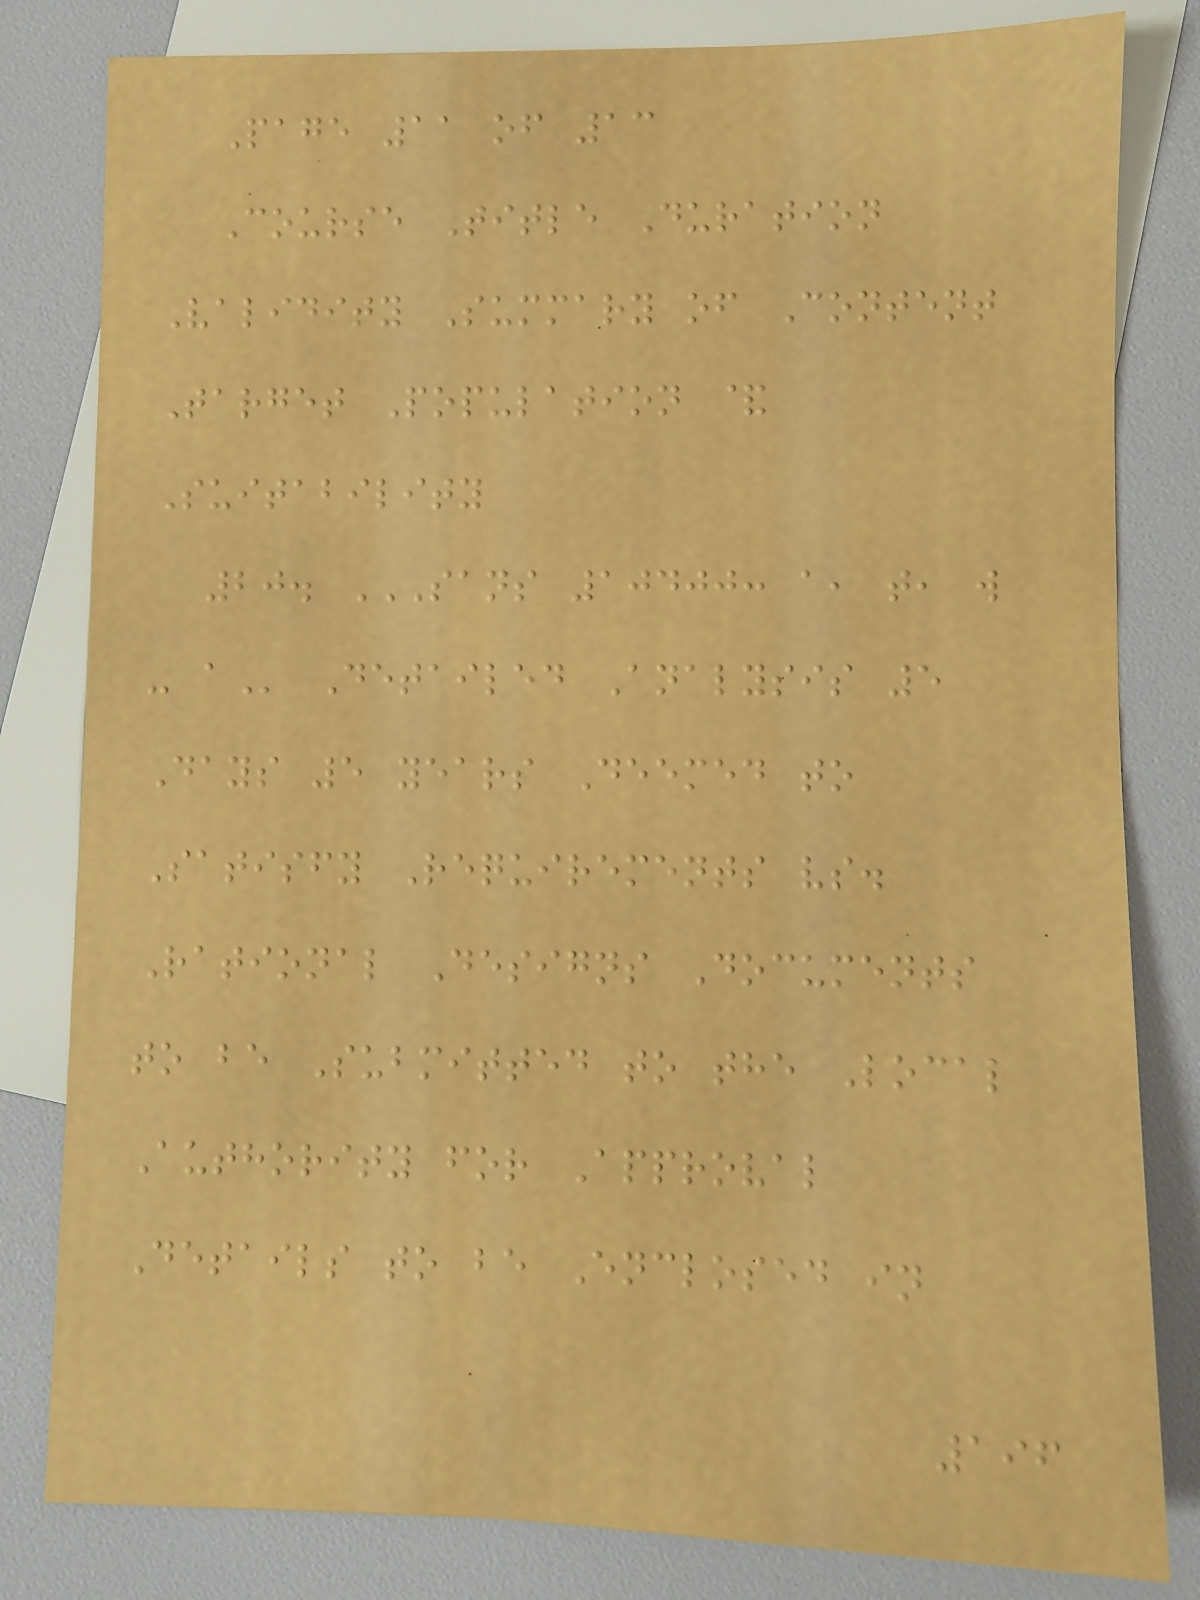Page 11 of 13
Course Title Duration
Validity Summary of Content
Target Population &
Suitability
20. SANS 10400: A, T, W
- A Detailed Analysis 5
Days 5 years Deemed to
Satisfy Requirements vs.
Rational Designs Documents
to be Submitted to the Local
Authority for Approval
Details to be Enclosed in
196
